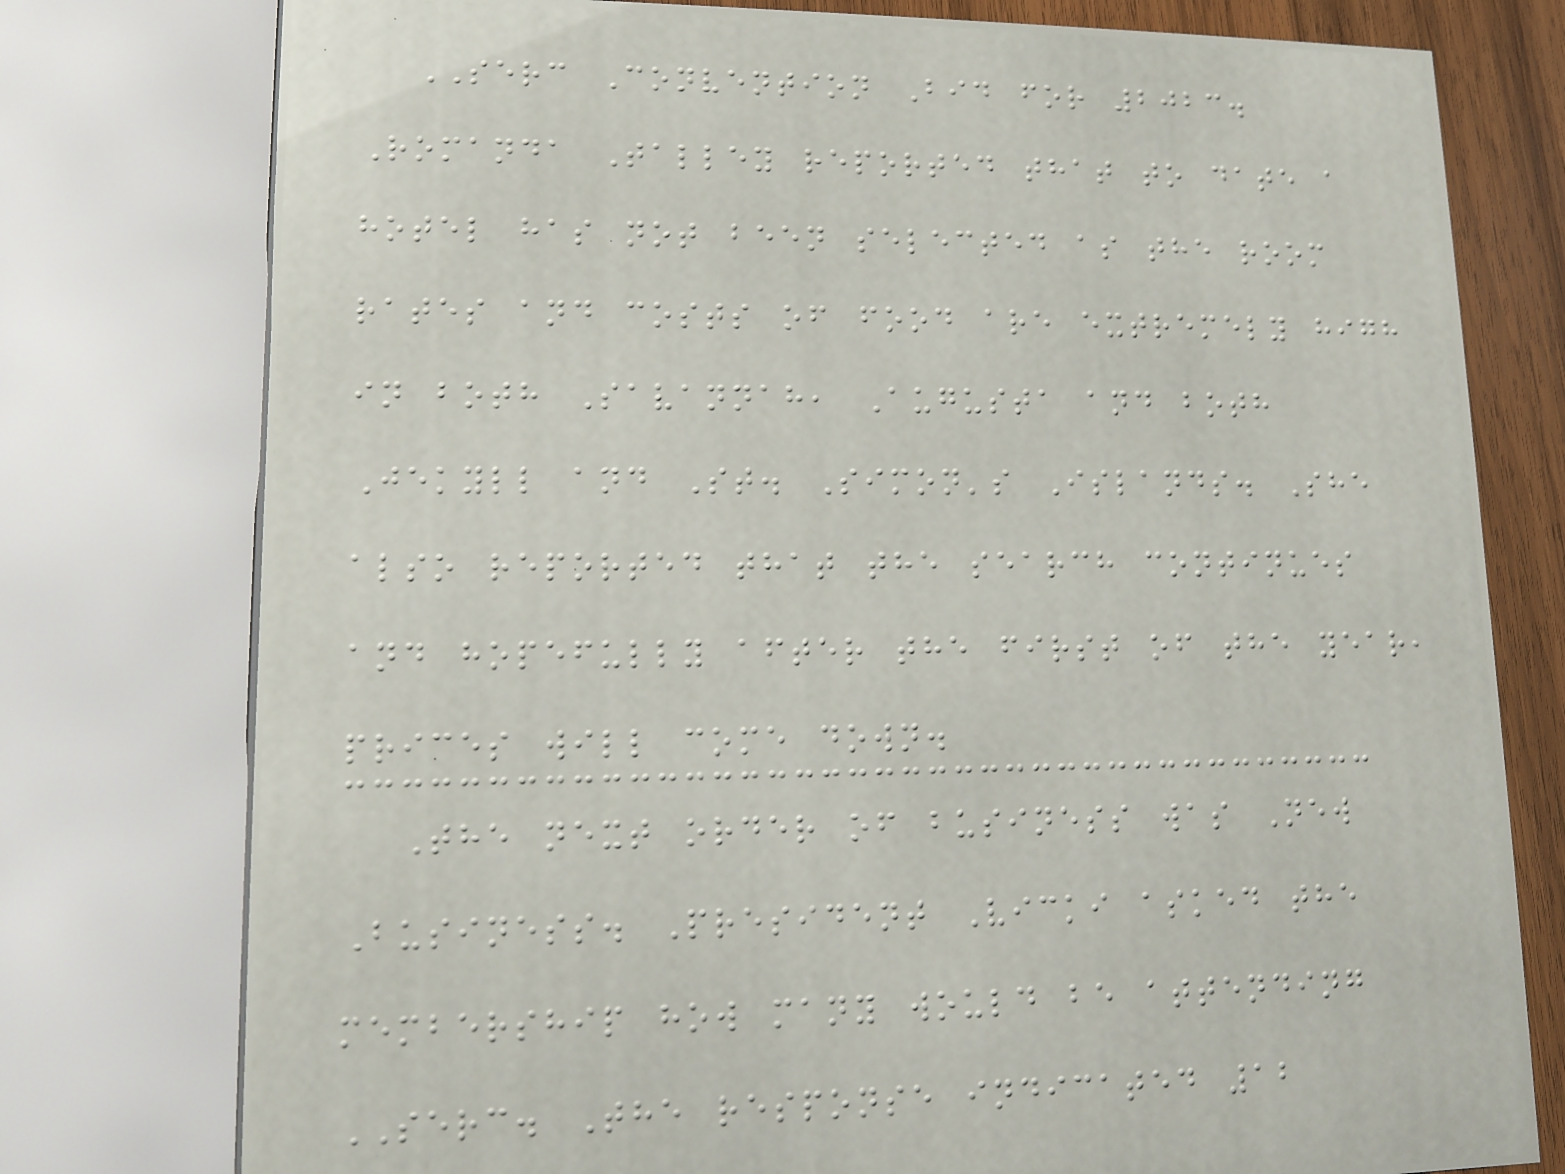SERC Convention Bid for 2023.
Romanda Talley reported that to date a
hotel has not been selected as the room
rates and costs of food are extremely high
in both Savannah, Augusta and both
Jekyll and St. Simon's Islands. She
also reported that the search continues
and hopefully after the first of the year,
prices will come down.
The next order of business was New
Business. President Vicki asked the
membership how many would be attending
SERC. The response indicated 12
